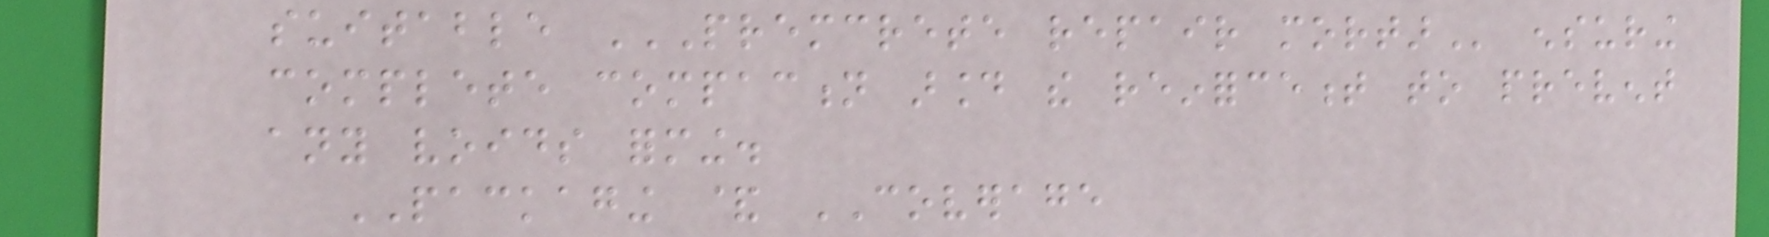suitable PREMCRETE REPAIR MORTAR ensuring
complete compaction around the reinforcement to prevent
any voids forming.
PACKAGING & COVERAGE
